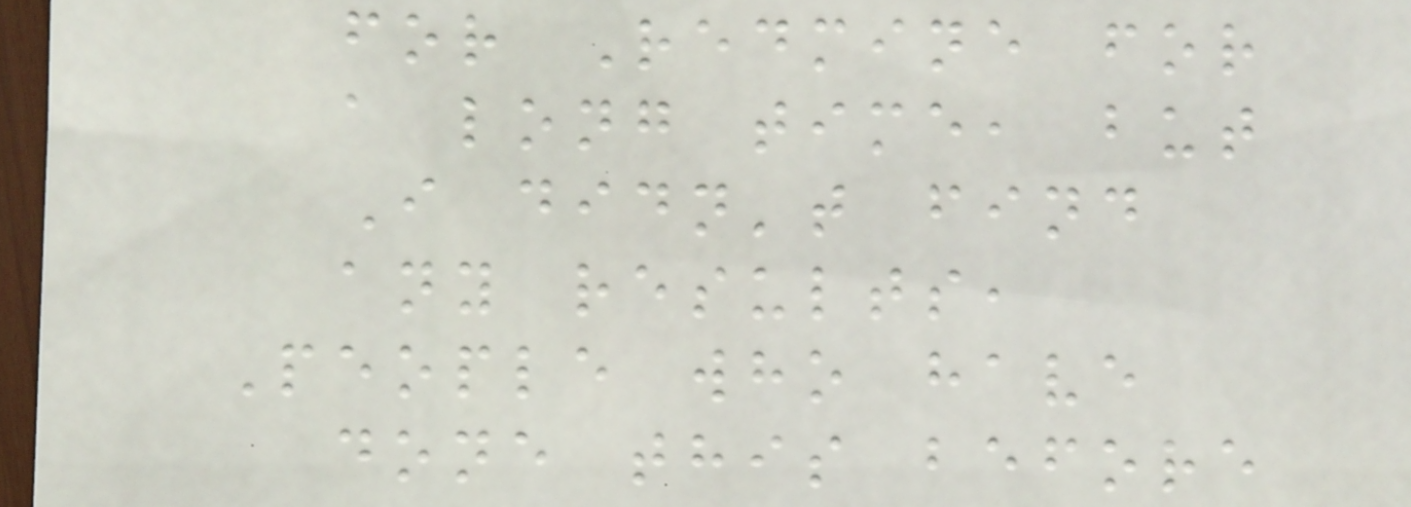for Redmine for
a long time, but
I didn't find
any results,
People who have
done this before
